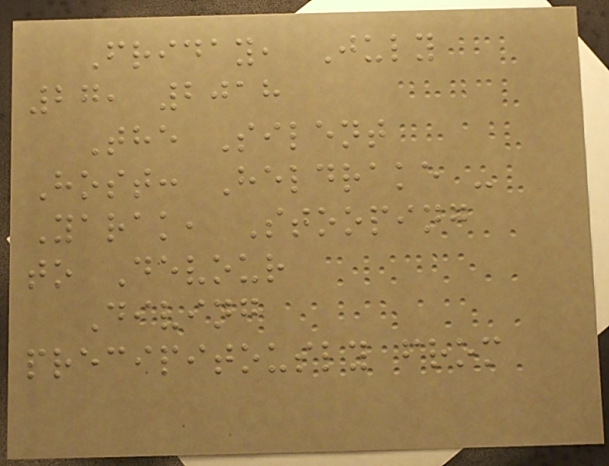Friday, July
27, 2018
The Silent
Host: Heldrake -
Yarak, Stooping
to Devour
Diving
precipitously from
